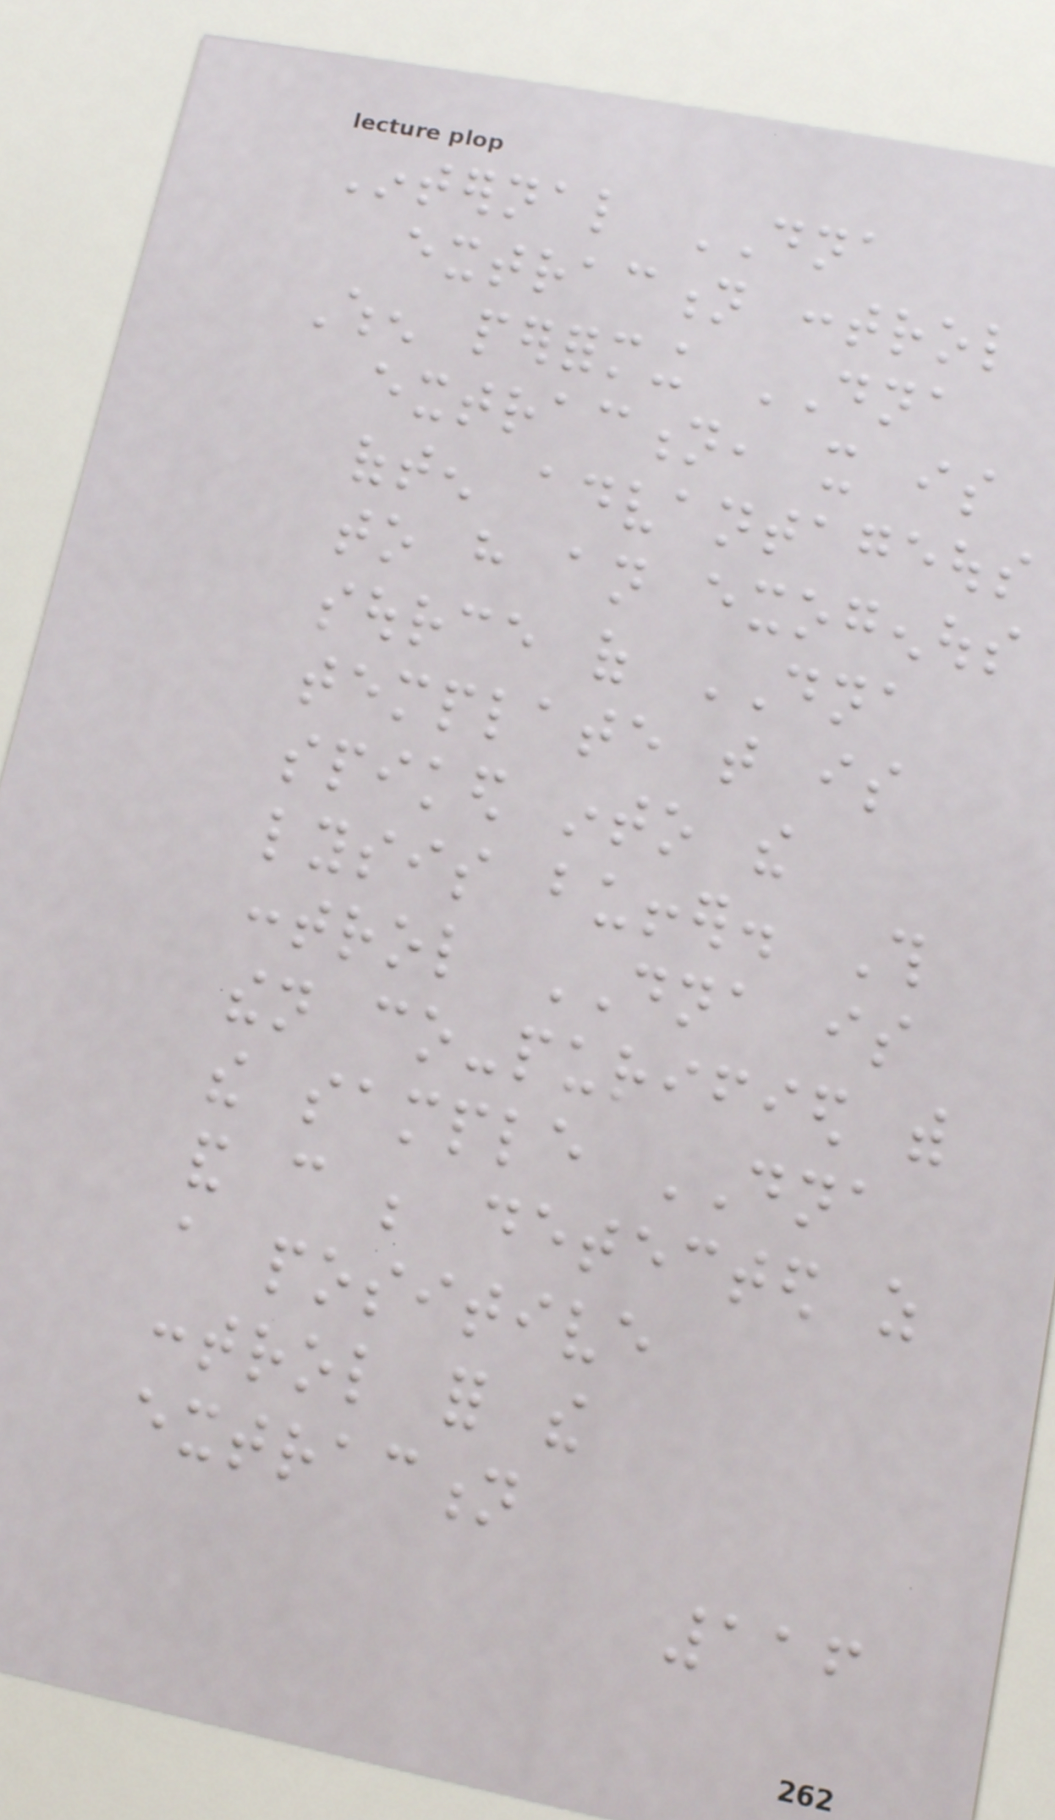Internal DNA
extraction control
When performing DNA
extraction, it is
often advantageous
to have an exogenous
source of DNA
template that is
spiked into the
lysis buffer. This
control DNA is
then co-purified with
the sample DNA
and can be detected as
a positive
control for the
extraction
116
